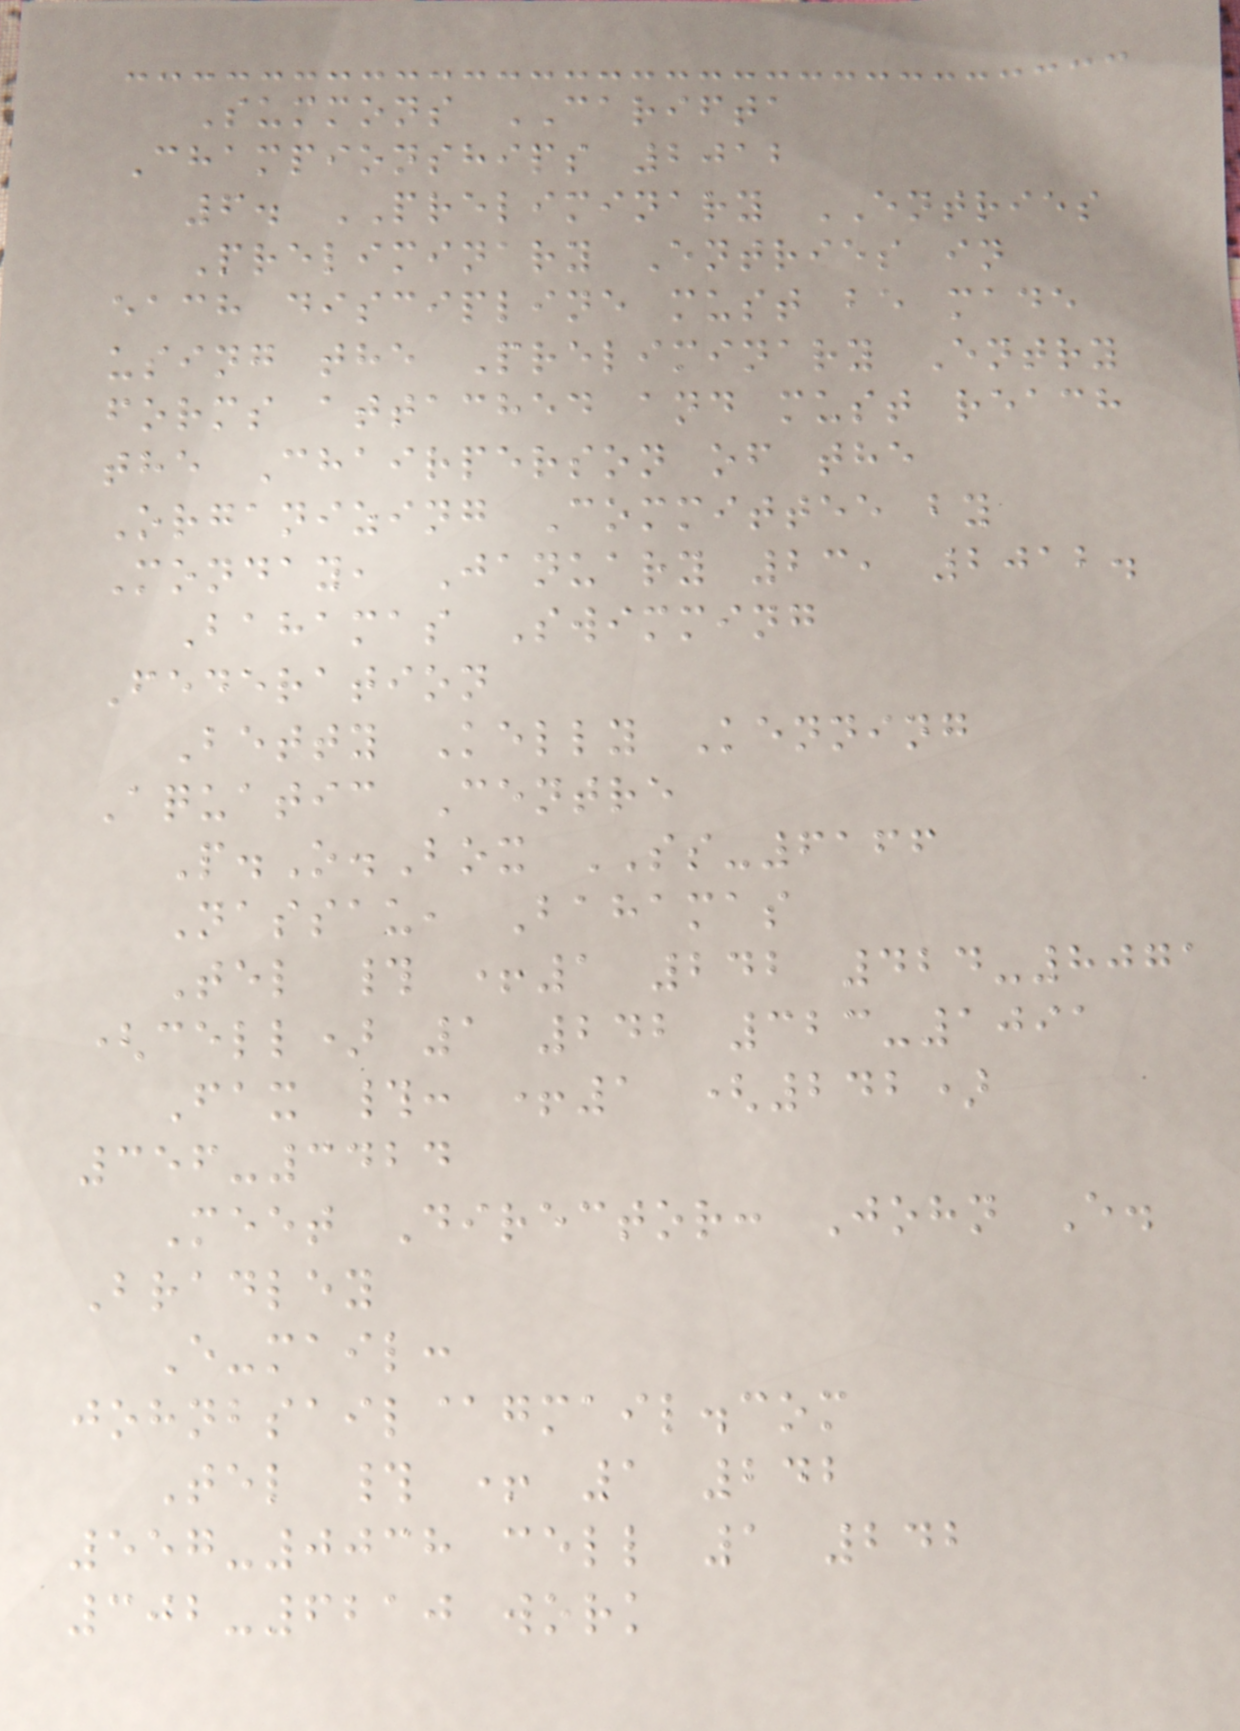Summons CARIFTA
Championships 2012
6. PRELIMINARY ENTRIES
Preliminary Entries in
each discipline must be made
using the Preliminary Entry
forms attached and must reach
the Chairperson of the
Organizing Committee by
Monday, January 23, 2012.
Bahamas Swimming
Federation
Betty Kelly Kenning
Aquatic Centre
P.O.Box SS-6166
Nassau, Bahamas
Tel # +1 242 424-8071
(cell) 1 242 323-1091
Fax #: +1 (242)
356-3424
Meet Director: John E.
Bradley
E-mail:
johnbsail@gmail.com
Tel # + 1 242
557-0038 cell 1 242
302-6210 work
